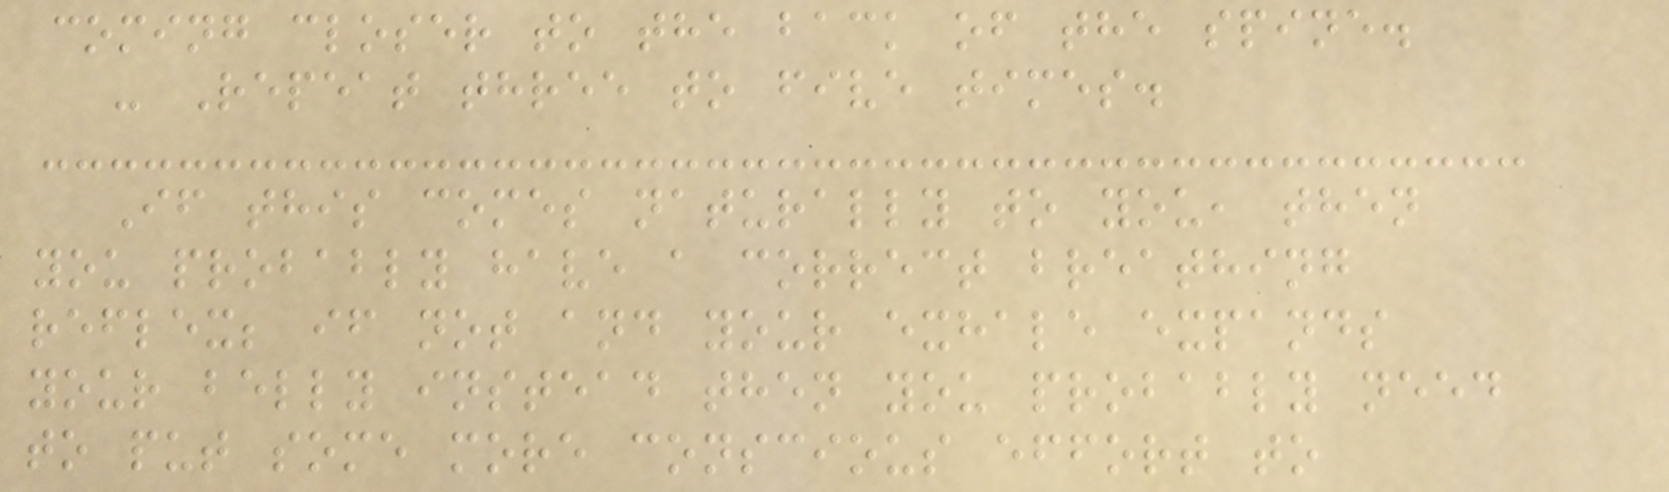coming closer to the back of the spine.
- Repeat three to five times.
If this comes naturally to you, then
you probably have a correct breathing
reflex; if not and your exhale expands
your belly instead then you probably need
to put some more conscious effort to
